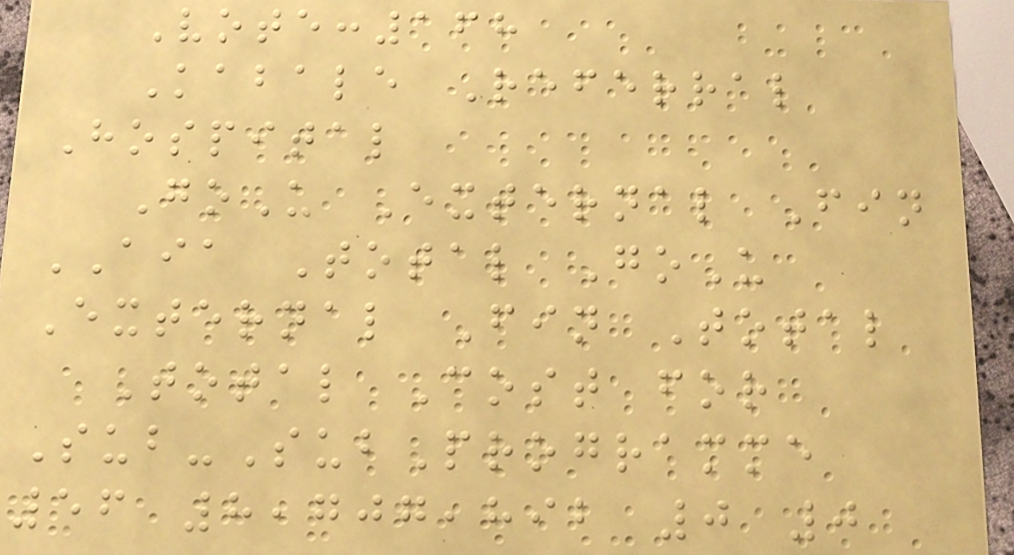Vote:168
Kabale Referral
Hospital
GoU External Fin
AIA Total GoU
External Fin Total
Total Cost for
Sub-SubProgramme
56 8,707,892 0 0
